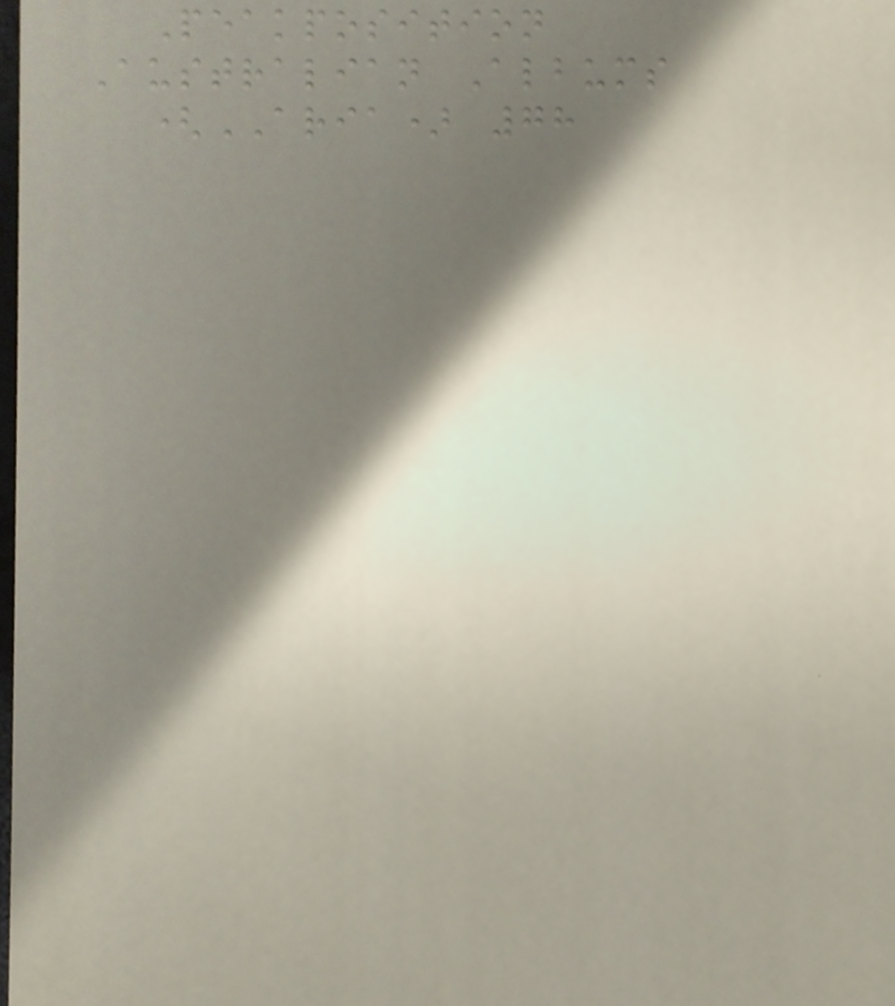Peakposition
Australian Albums
(ARIA) 78
